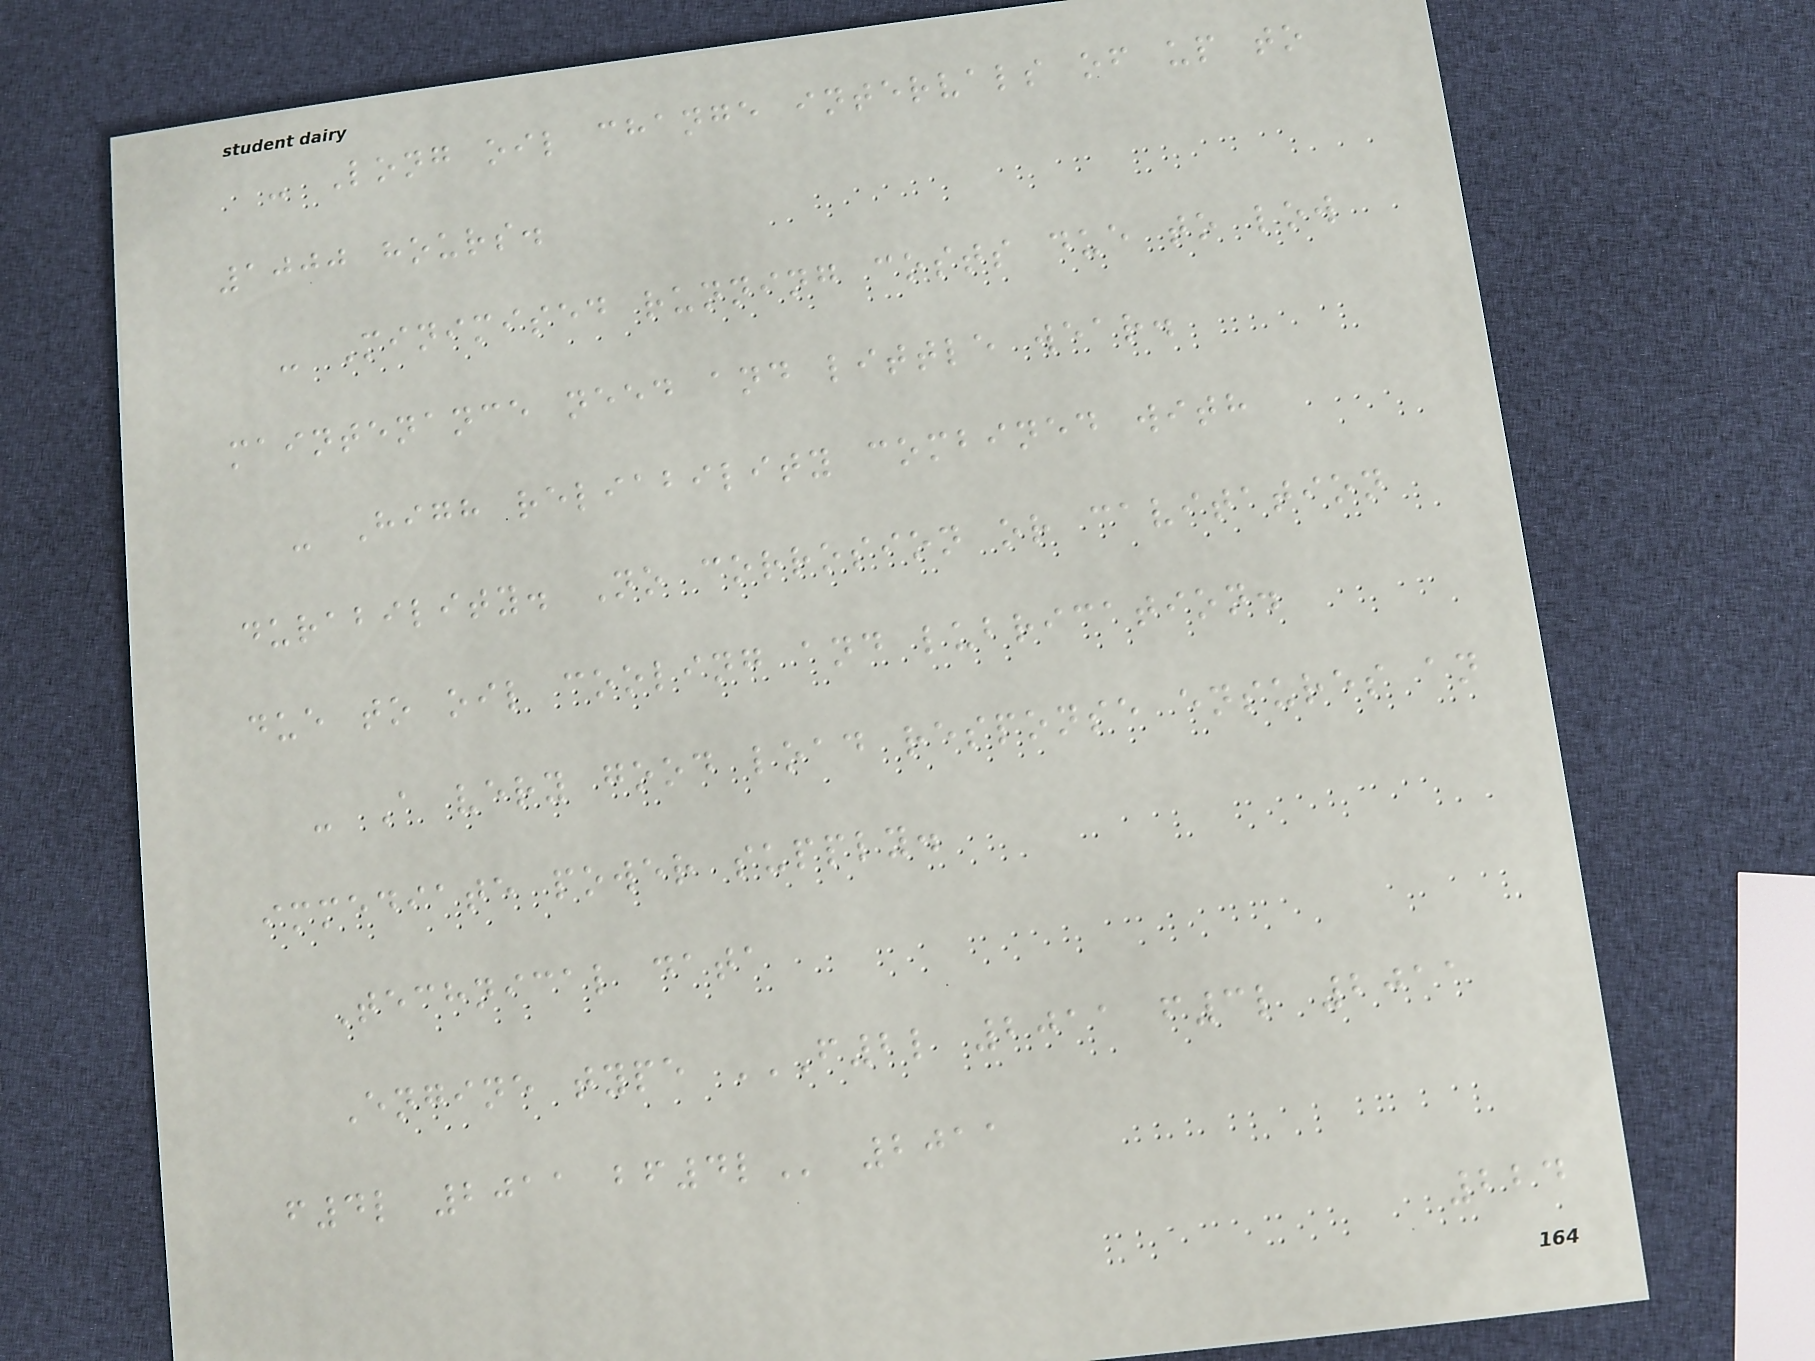- Long oil change intervals of up to
1000 hours.
- Minimised running costs due to low
maintenance need and little wear.
- High reliability combined with
durability. No corrosion or cavitation
due to oil cooling and lubrication.
- A very good load response ensures an
immediate power supply.
Technical data
Engine type F2L 2011 F3L 2011
F4L 2011 BF4L 2011
224
